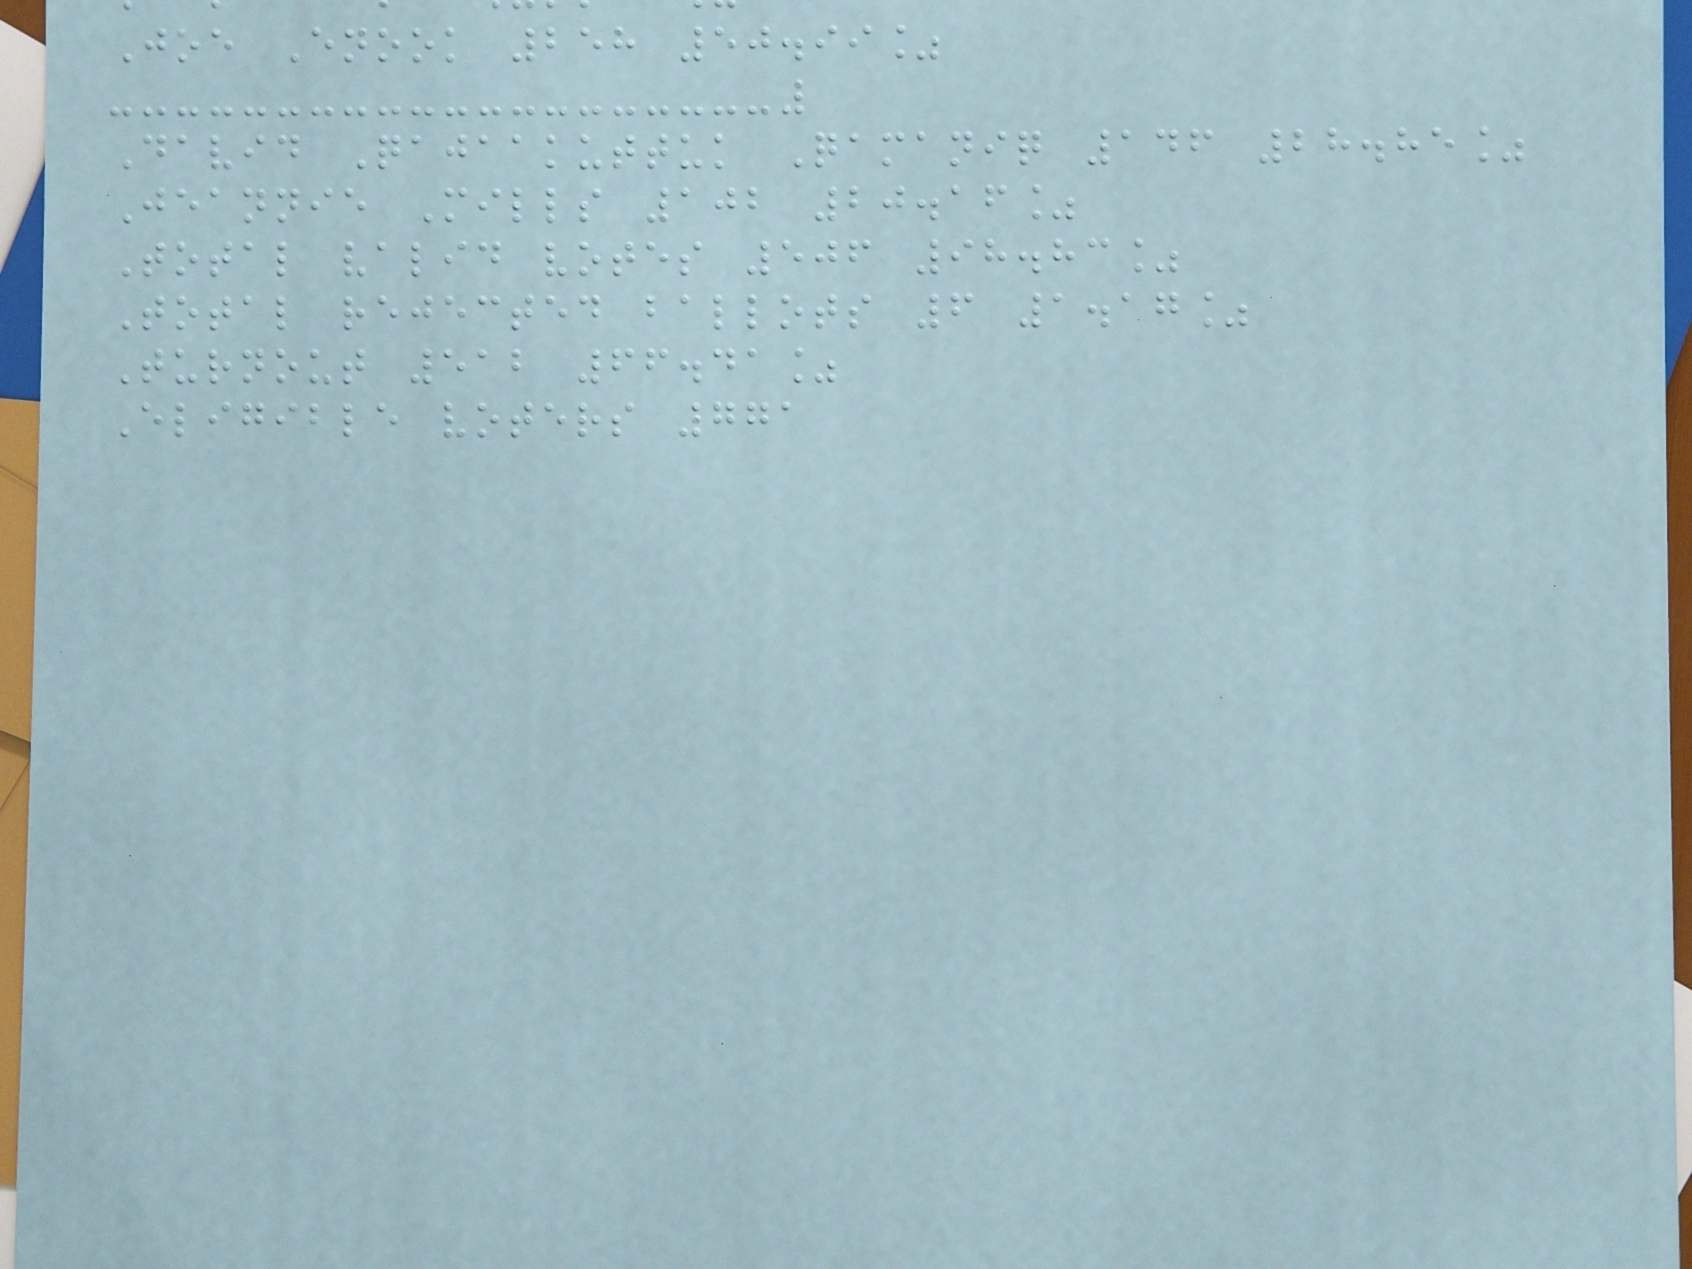Joe Enook 258 50.99%
David Qajaakuttuk Qamaniq 146 28.85%
Jeannie Mills 102 20.16%
Total valid votes 506 98.83%
Total rejected ballots 6 1.17%
Turnout 512 66.41%
Eligible voters 771
